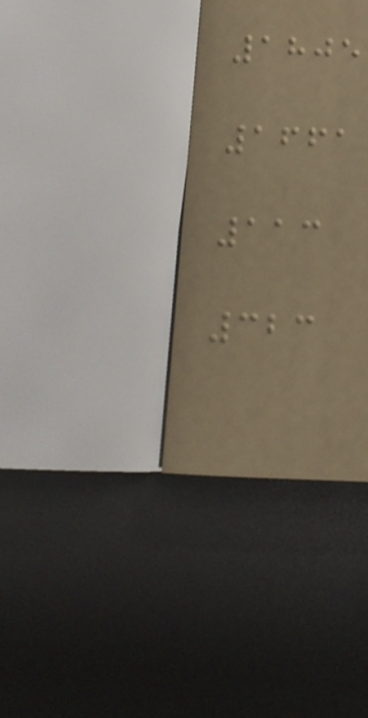1805
1661
113
323
